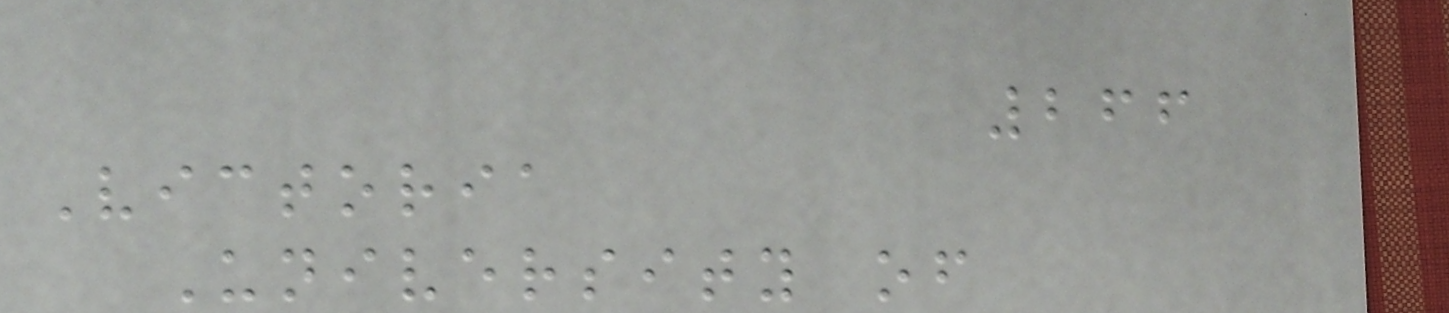266
Victoria
University of
